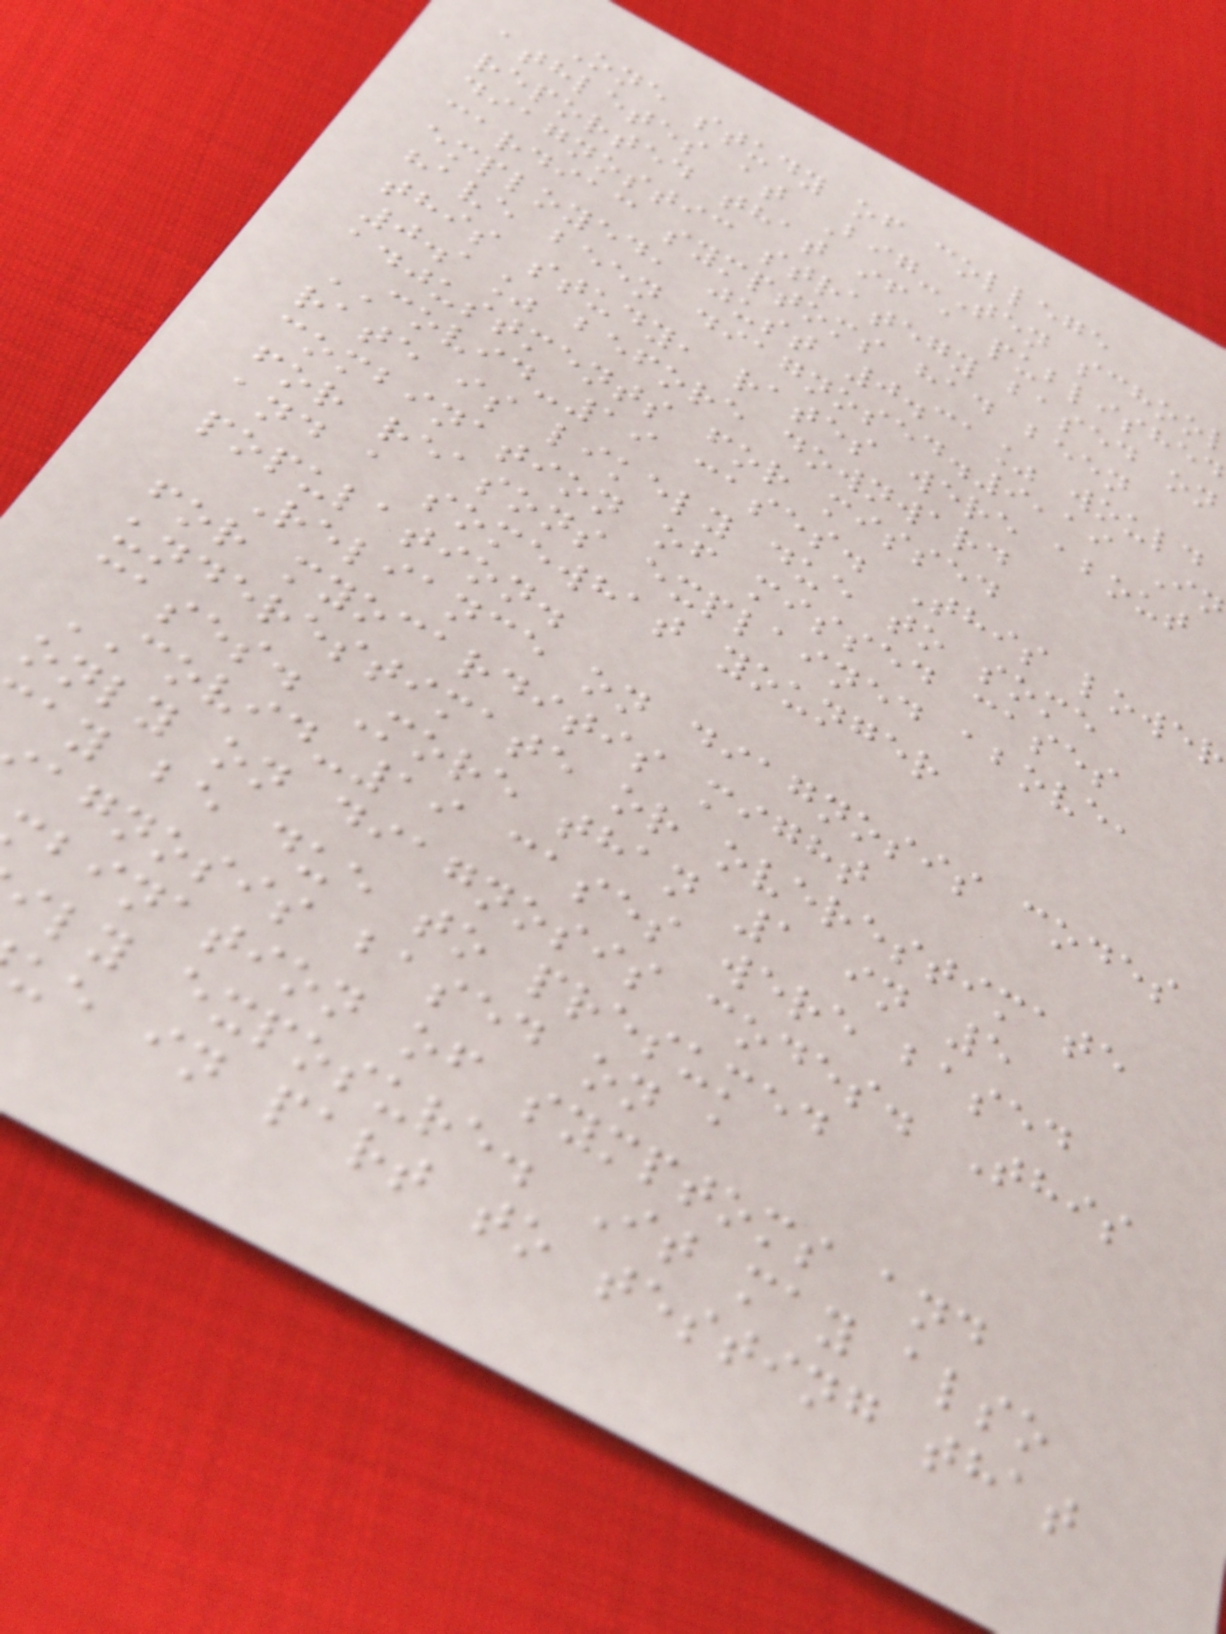One study of college
athletes at Big-Ten schoo
reported that if a published
diagnostic strategy based on
cardiac symptoms had been
employed, just 0.31% would
have been diagnosed.9,19 In
this study, rates were about
0.1% before downward
adjustments for missed
COVID-19 cases. This lower
rate is likely due to some
combination of missed cases
for reasons explained above,
and a somewhat younger
population.
Reliance on diagnosis codes
for myocarditis might
underestimate or overestimate
cases. More than 1 in 5
COVID-19 cases were based
only on diagnosis codes. This
ay be due to presumed
agnosis based on a
bination of symptoms and
ily exposure. It may also
ue in part to testing that
